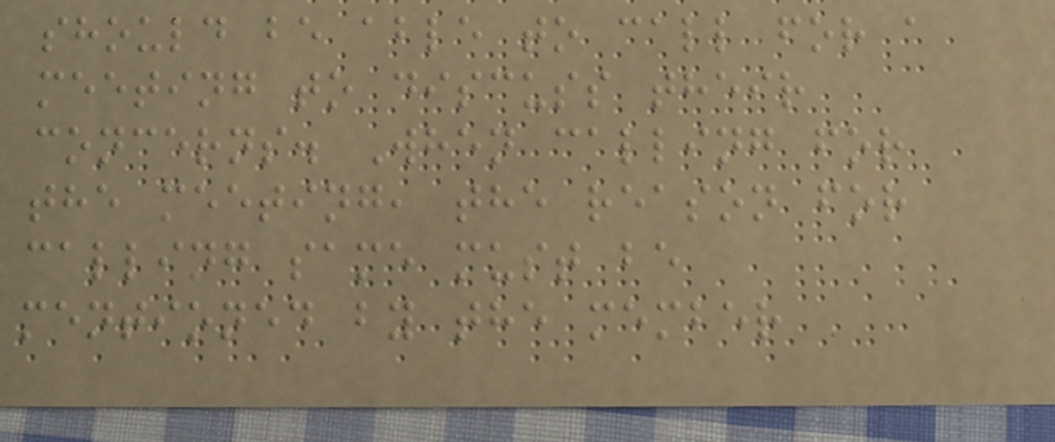should be able to call for a
meeting to discuss their
concerns. When calling for
the meeting, the reason for
calling same must be
mentioned by the member
